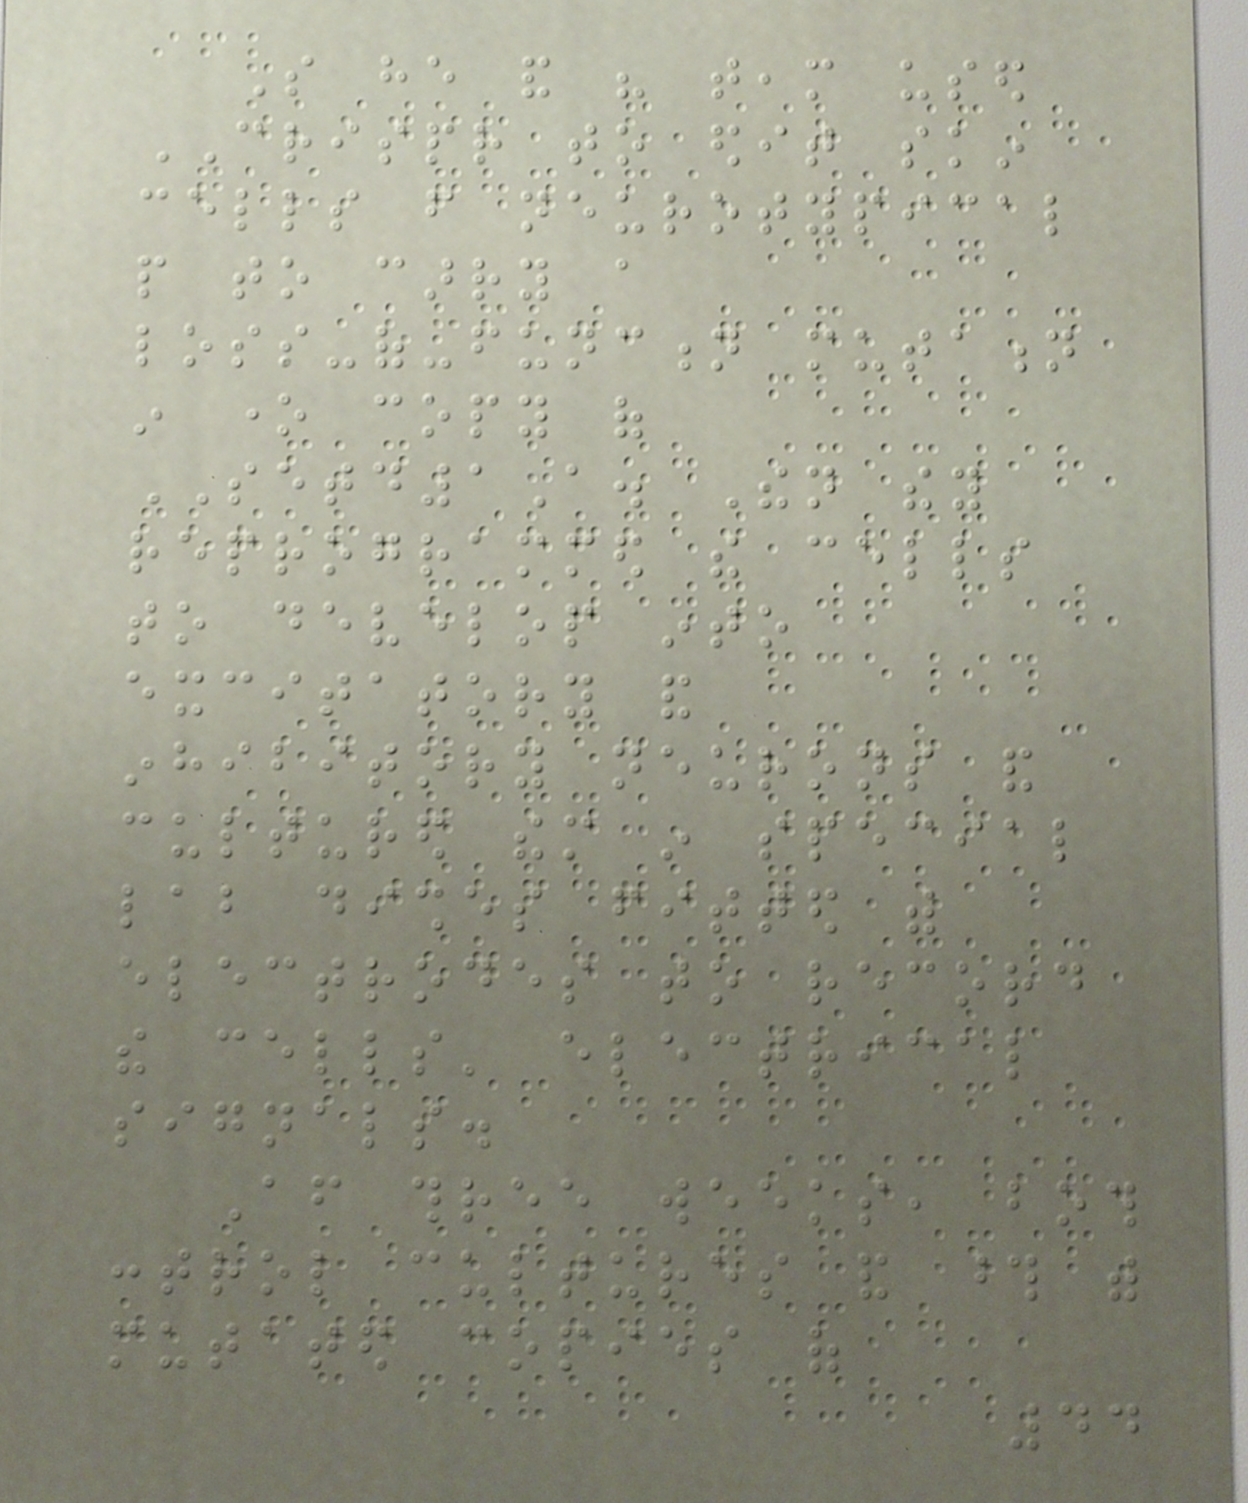So he and his team used
CRISPR to edit skin
cells from neurotypical
people to carry a
loss-of-function mutation
in one copy of
SETD1A. Then they
reprogrammed the cells
to develop into
excitatory and
inhibitory neurons and
cultured them in special
lab dishes fitted with
electrodes to record
the cells' electrical
signals.
After three weeks, both
control cultures and those with
mutated copies of
44
